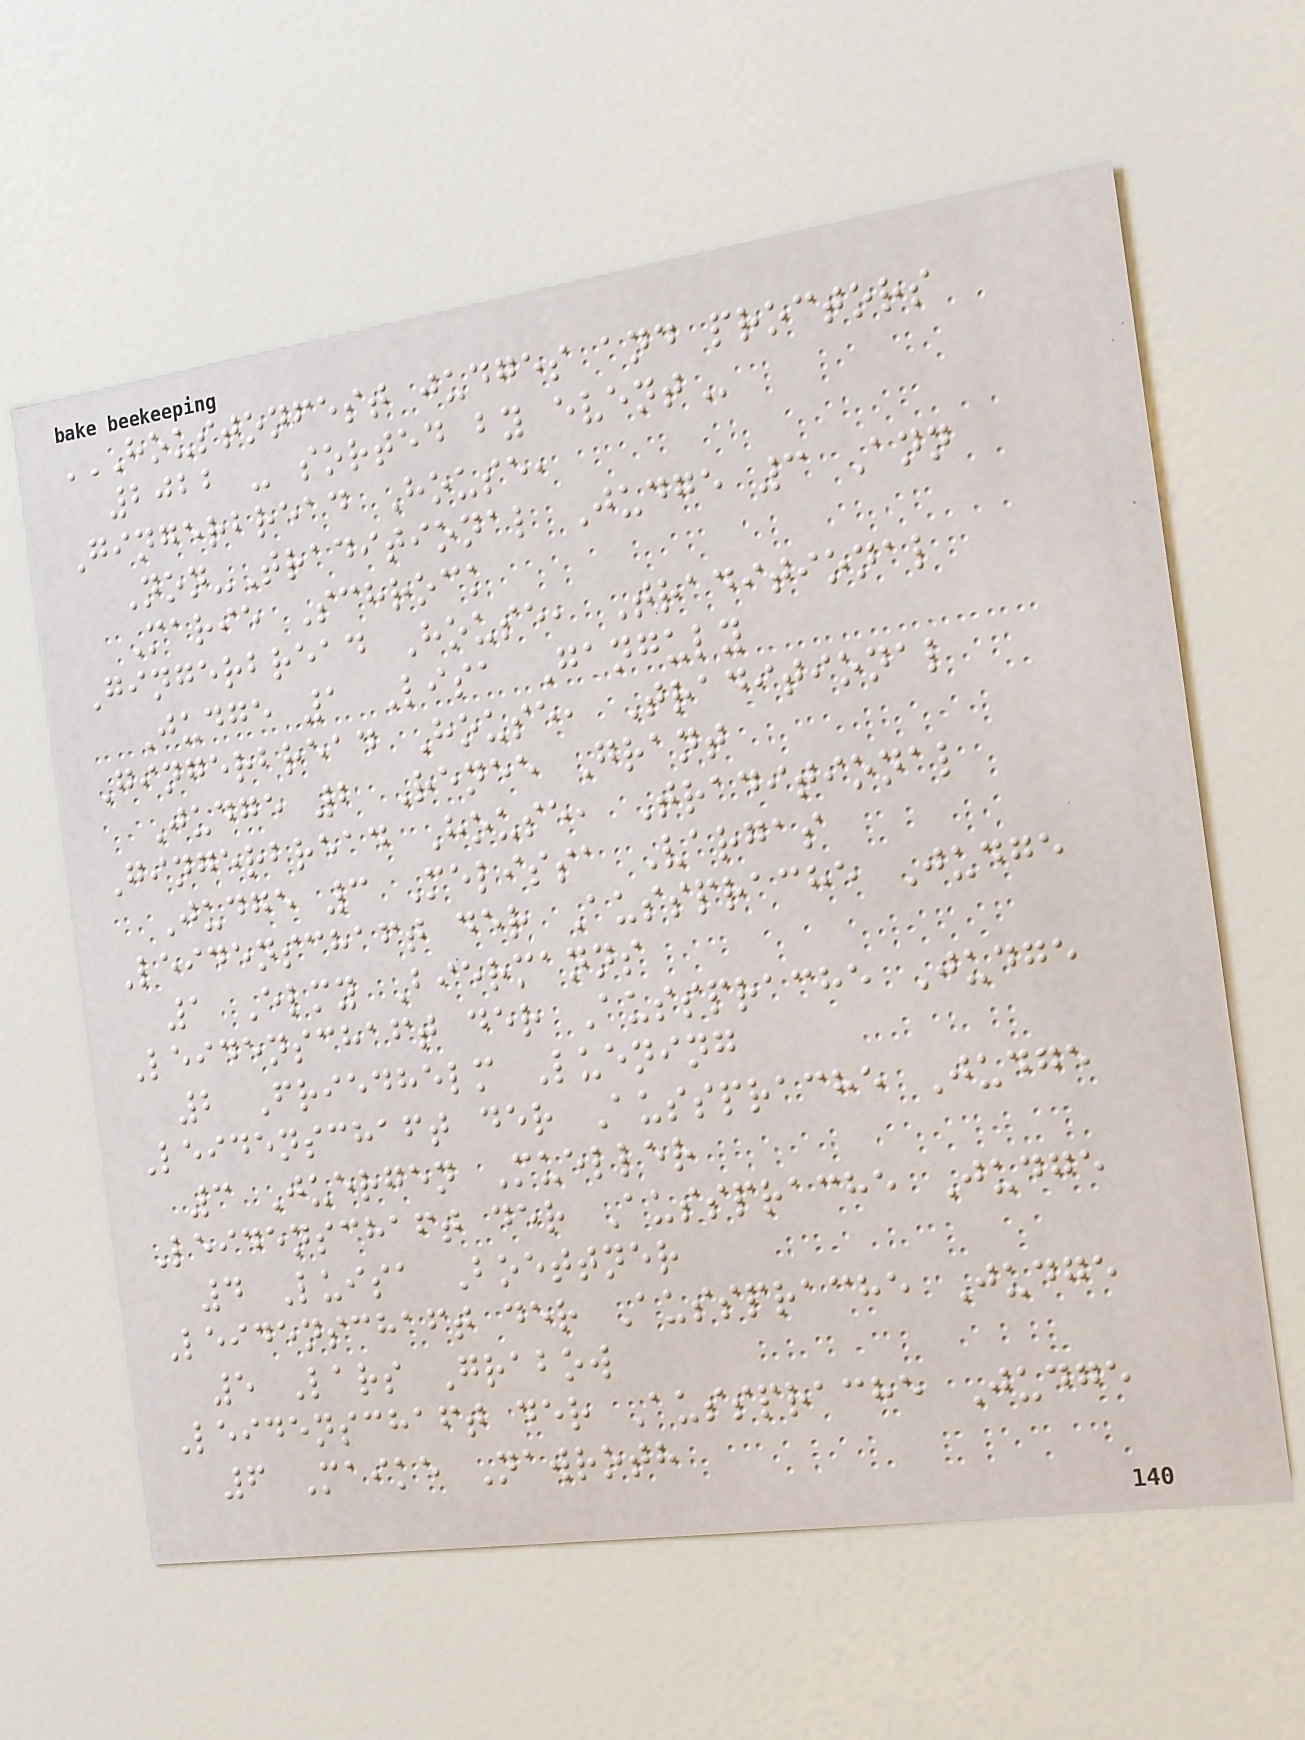HOUSTONFEST JUDGES AND PROCTORS
2022 - SORTED BY EVENT
Gingerbread House,
Non-Traditional Judge 3 Ann
Marie Schrock
Gingerbread House, Traditional
Judge 1 Lisa Ganguly
Gingerbread House, Traditional
Judge 2 Renee Grant
Gingerbread House, Traditional
Judge 3 Melissa Vargas
Leidenschaft der Aussprache Judge
1 Elmy Biermanns
Leidenschaft der Aussprache Judge
2 Friedhelm Luening
Leidenschaft der Aussprache Judge
3 Juergen Mueller
Leidenschaft der Aussprache Judge
4 Luisa Boettner
Leidenschaft der Aussprache Judge
5 Lars Grabow
Leidenschaft der Aussprache Judge
6 Maike Nawroth
